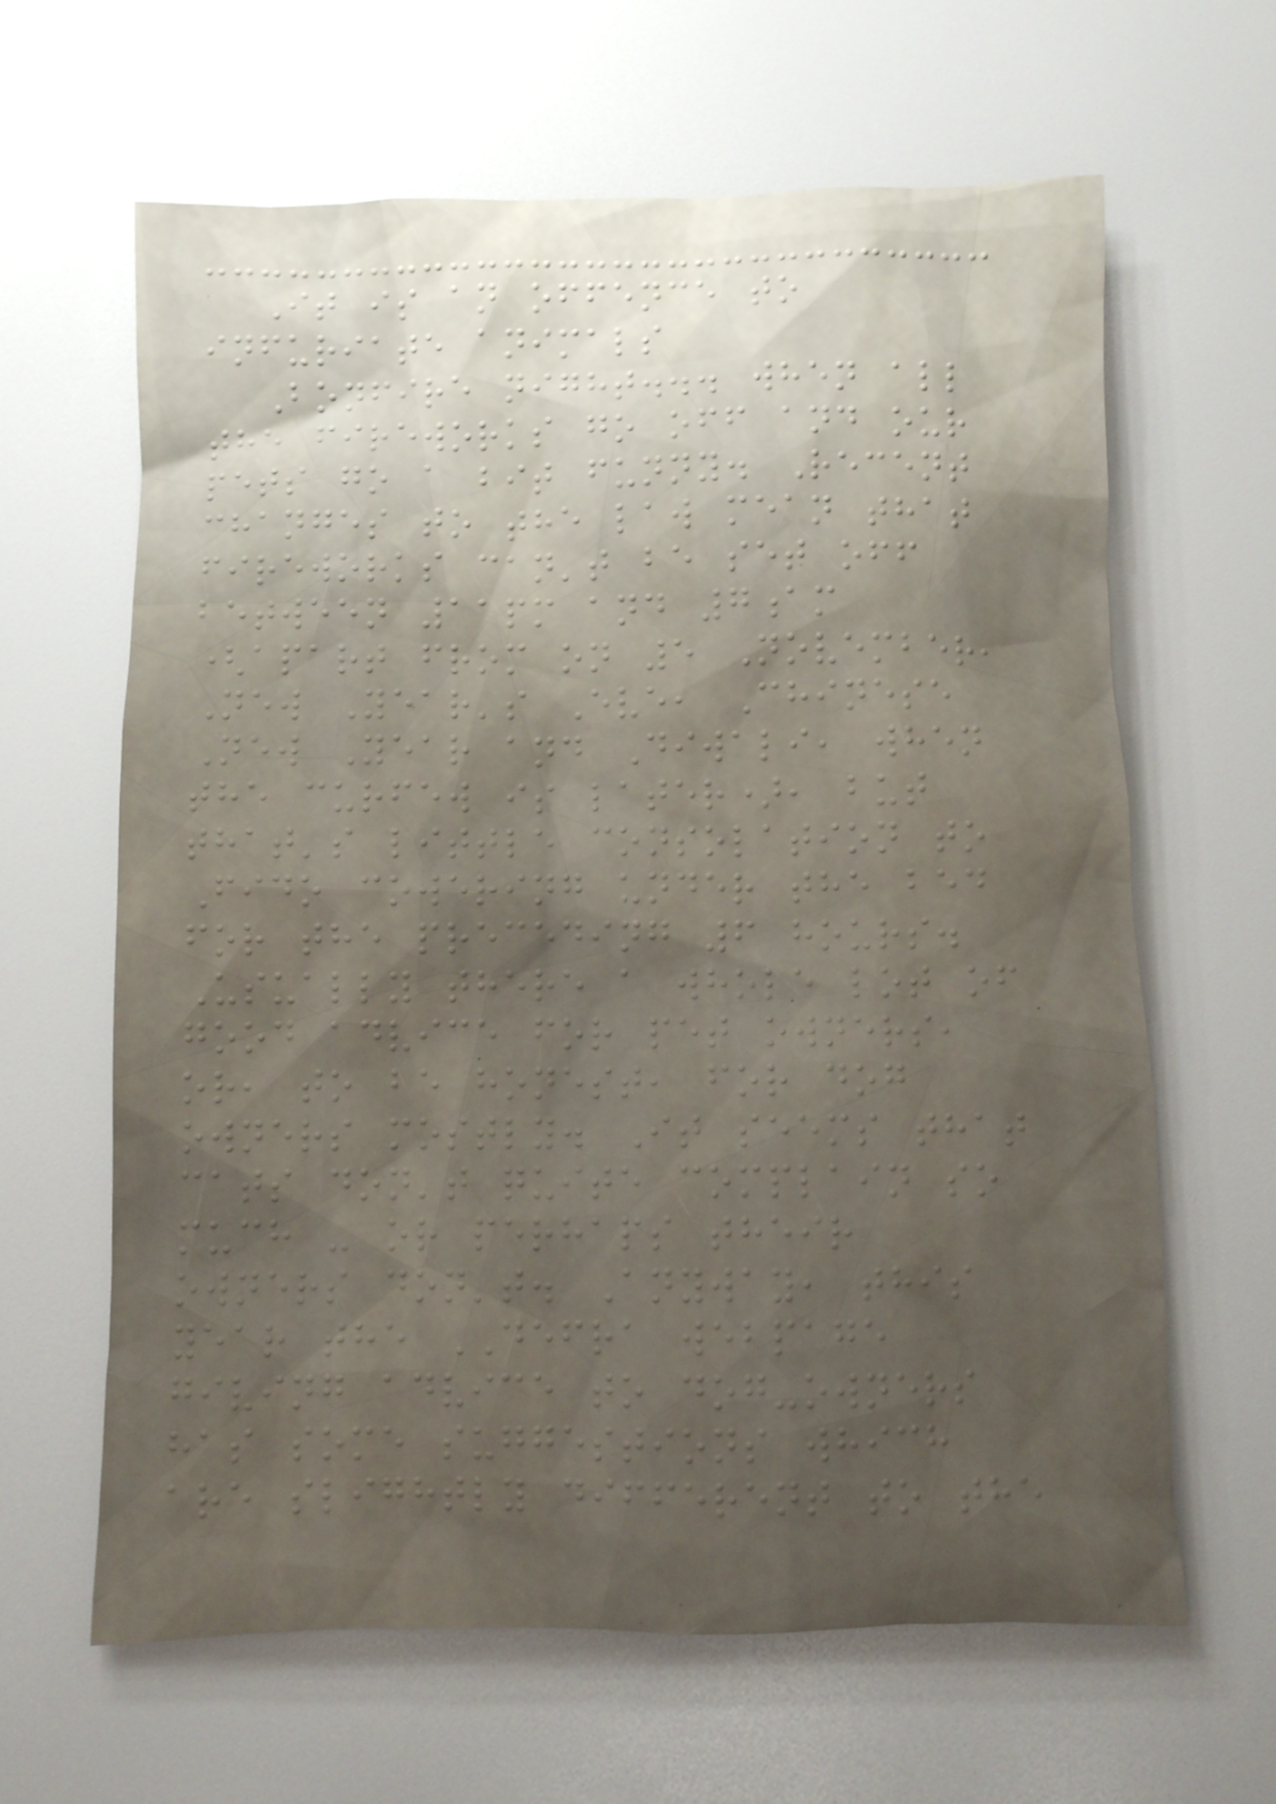It is an offence to
infuriate animals
Bonfire night... when all
the fireworks go off and our
pets go a bit funny. Recent
changes to the law mean that
fireworks can't be set off
between 11pm and 7am
(apart from on 5 November,
New Year's Eve, Chinese
New Year and Diwali, when
the curfew is later), but
that's little consolation to
Fido cowering under the bed
for the preceding 6 hours.
Usually there a whole lot of
good advice for pet owners,
or, to be honest, for dog
owners mostly. It seems that
cats don't quite complain so
much - or perhaps their
owners don't. Anyway, this
year the DEFRA webpage
giving advice to dog-owners
has some suggestions which
are slightly different to the
